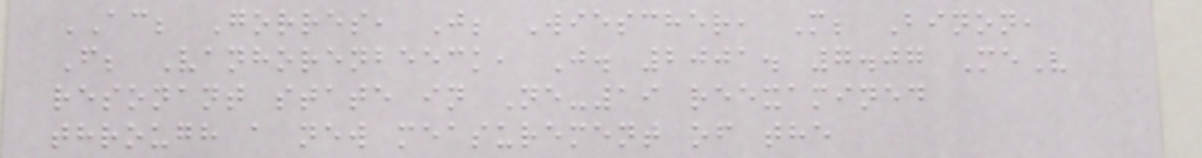AC; Gorres, J; Wiescher, M; Binon,
F; Vanhorenbeeck, J. 2001. 7.07 MeV
resonant state in Ne-19 reexamined
through a new measurement of the
